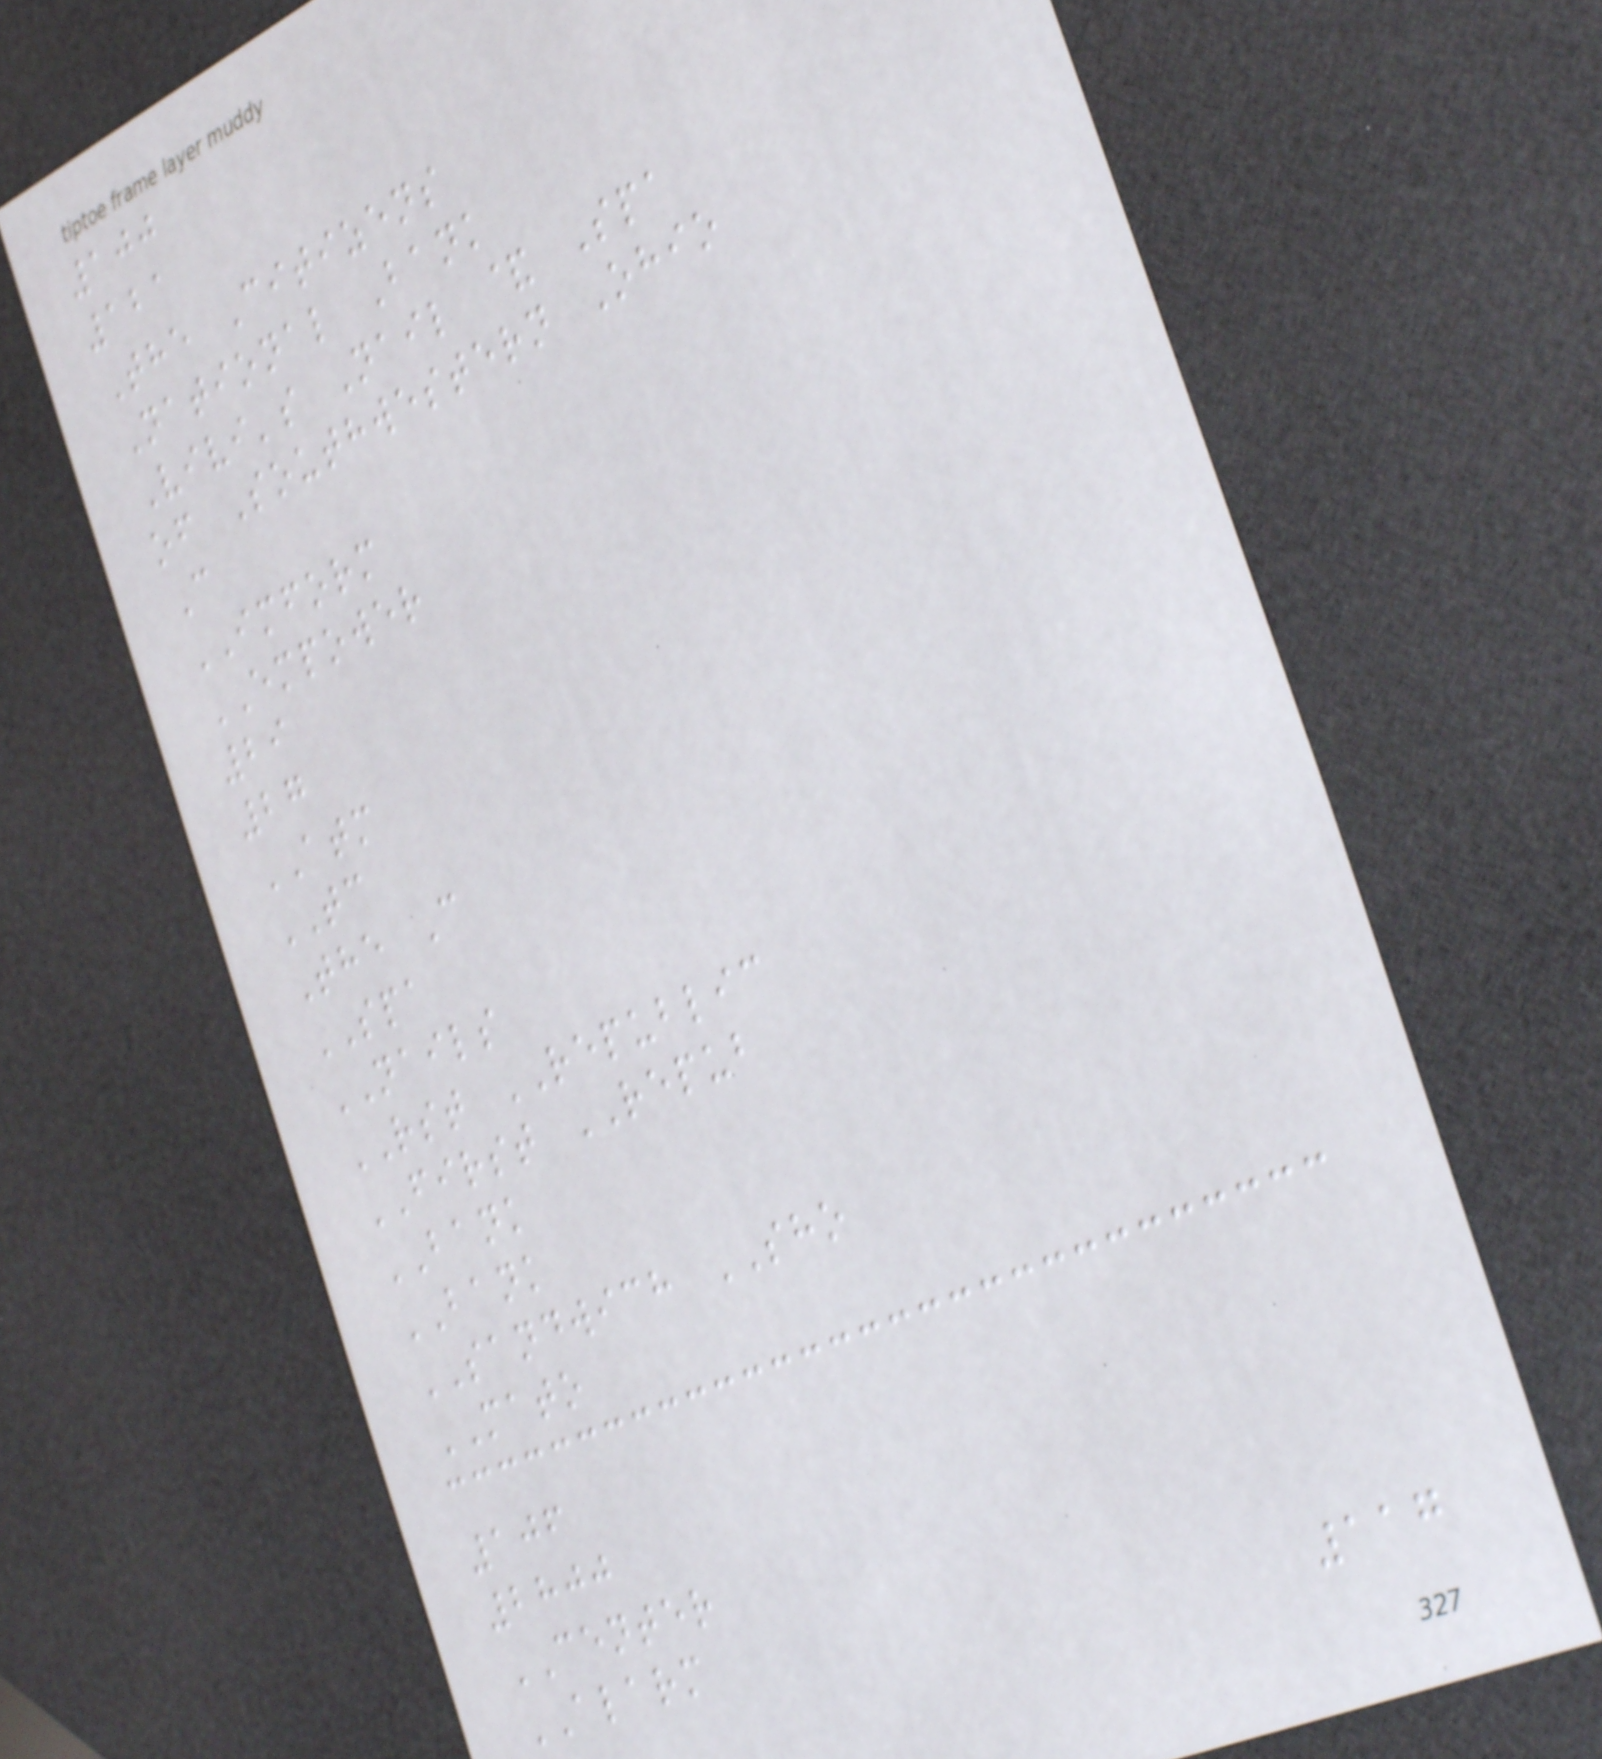100
121
The Citizens
National Bank
Vivi's Nail & Spa
of Southwestern Ohio
C
IMFORM
EMPOWER
29
27
ATM
TC
The C
SPA
NAILS
RST REPUBLIC
FIRST REPUB
BANK
BANK
SANDWICH SHO
MATO
106
2800
CENTER
ALARM
117
